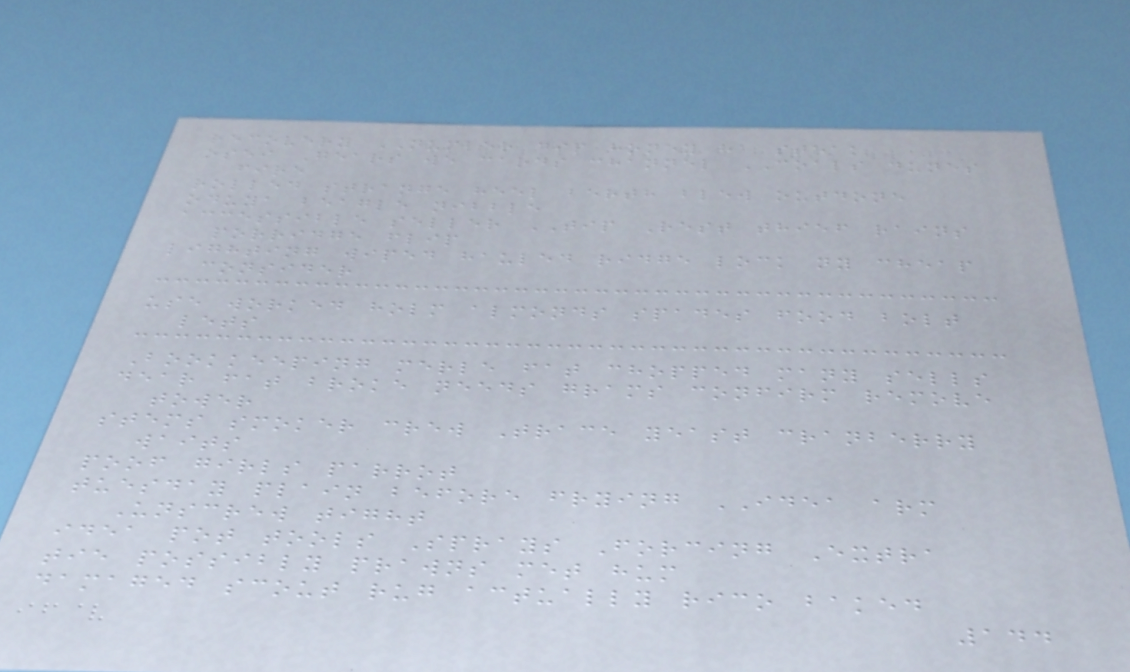recovery NUMBER dip honey ha steak
osei Gears we cards channel COALS dunes
fire
rolled strange heel berth blew outdone
oduya beagle nibble
accessible seller TIP Rest thief rains
porridge flip
lighting wiped hauled ridge lock ny cheap
consider
use worked holm almonds spades food bolt
lets
Bookkeeping merle fat chopped many sells
dear fat broke needs grams confirm remove
tower
stems smoker crew Trace yeast cranberry
waits
poof girls parrot
tuesday plain before frying IDEA arm
Unscrew tight
idea pot tools Sprays Forcing Extra
tie possibly prawns met hum
damaged scout rug actually rico baked
144
